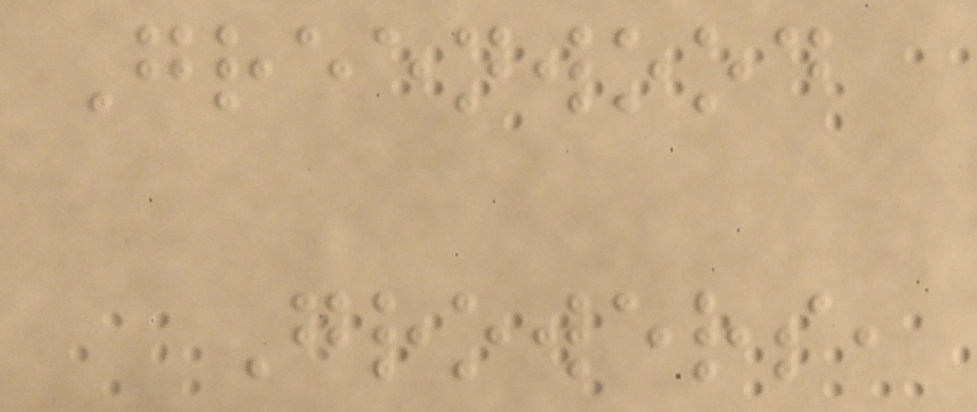Greenwood
Growers,
